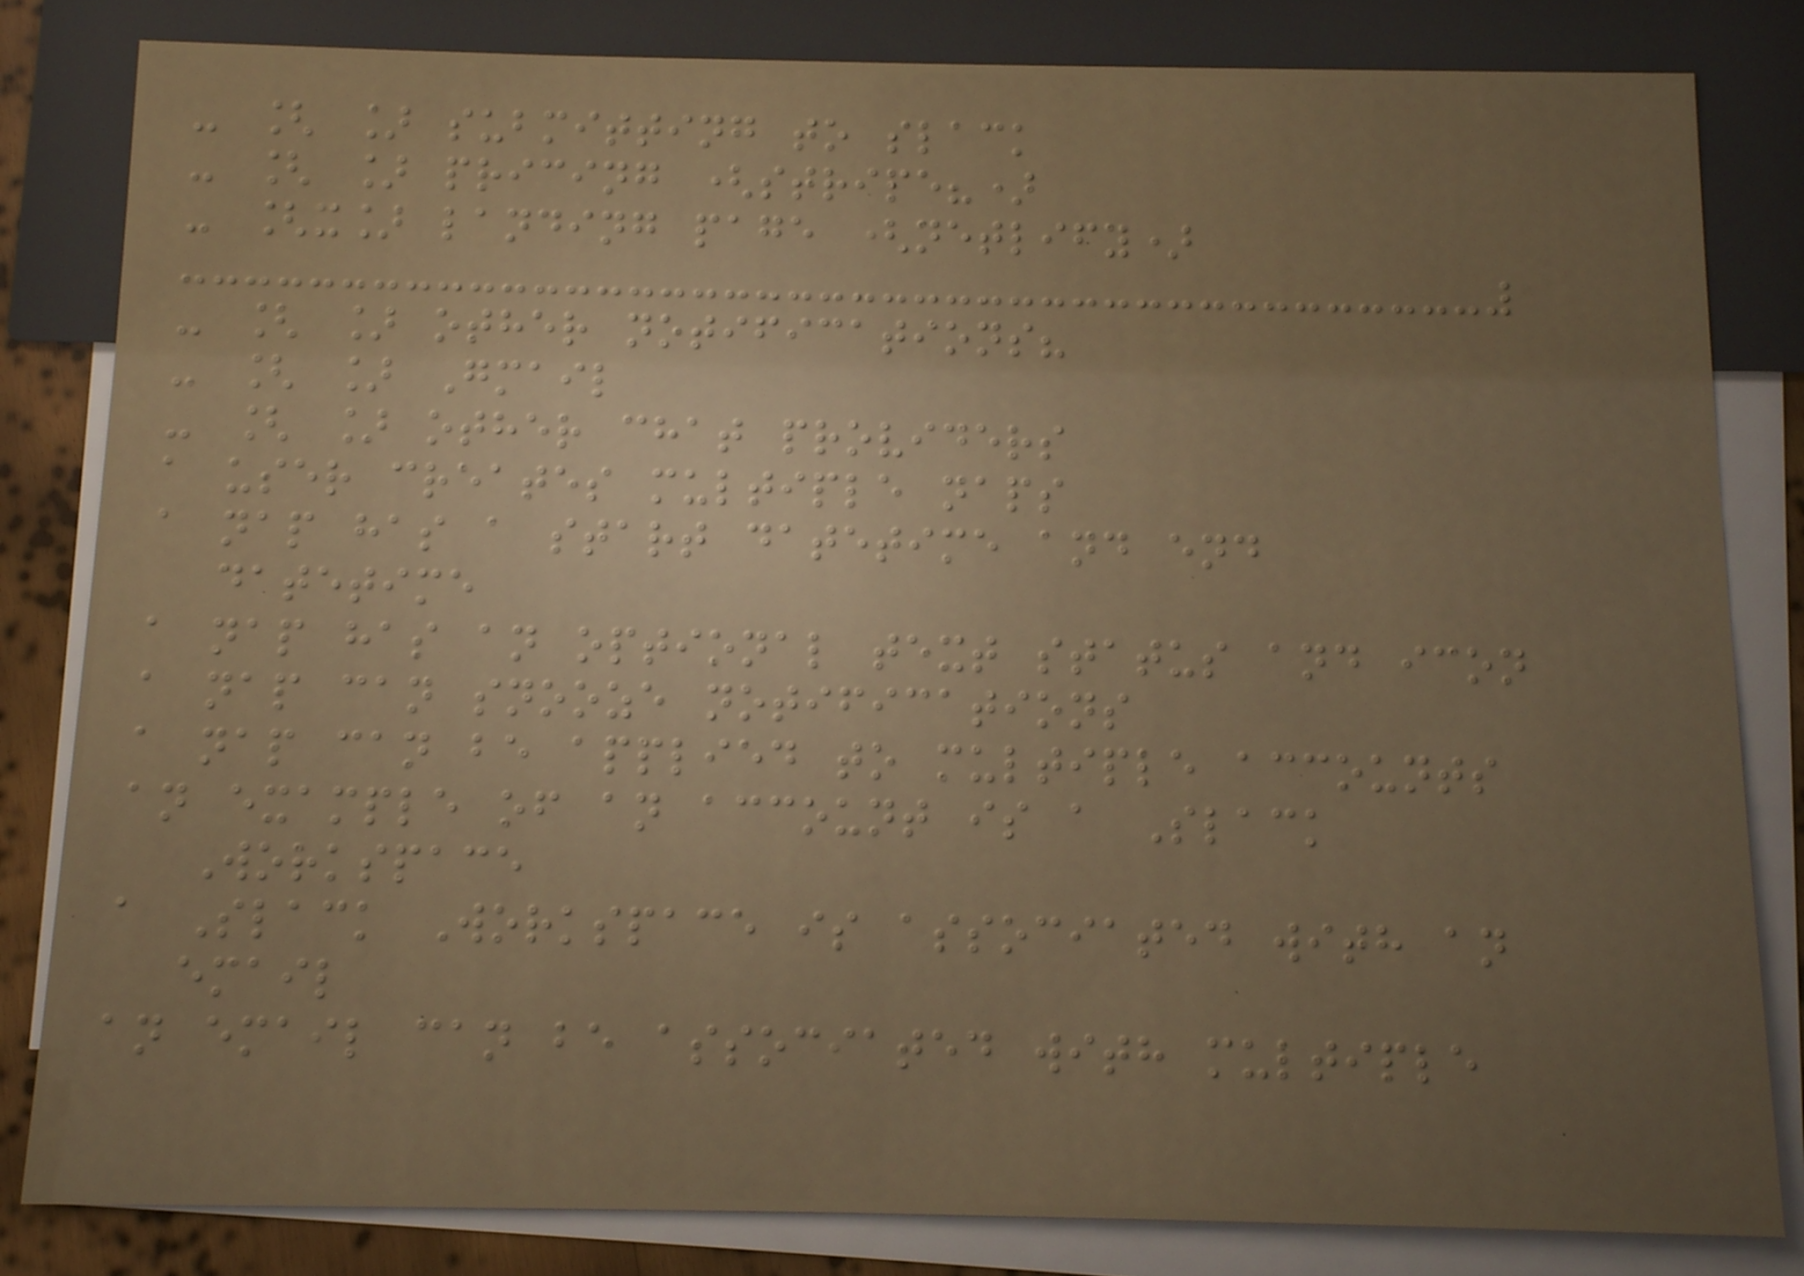- [ ] submitting to slack
- [ ] pricing (stripe?)
- [x] landing page (netlify)
- [ ] other notifications?
- [ ] Gmail
- [ ] other chat providers
a user creates multiple naps
a nap has a start datetime and end
datetime
a nap has an optional text status and icon
a nap can snooze notifications
a nap can be applied to multiple accounts
an example of an account is a Slack
Workspace
a Slack Workspace is associated with an
email
an email can be associated with multiple
